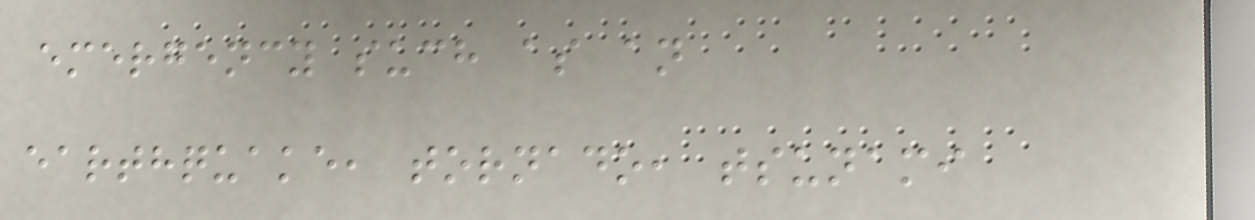emergency such as an
earthquake, tornado, tsunami
